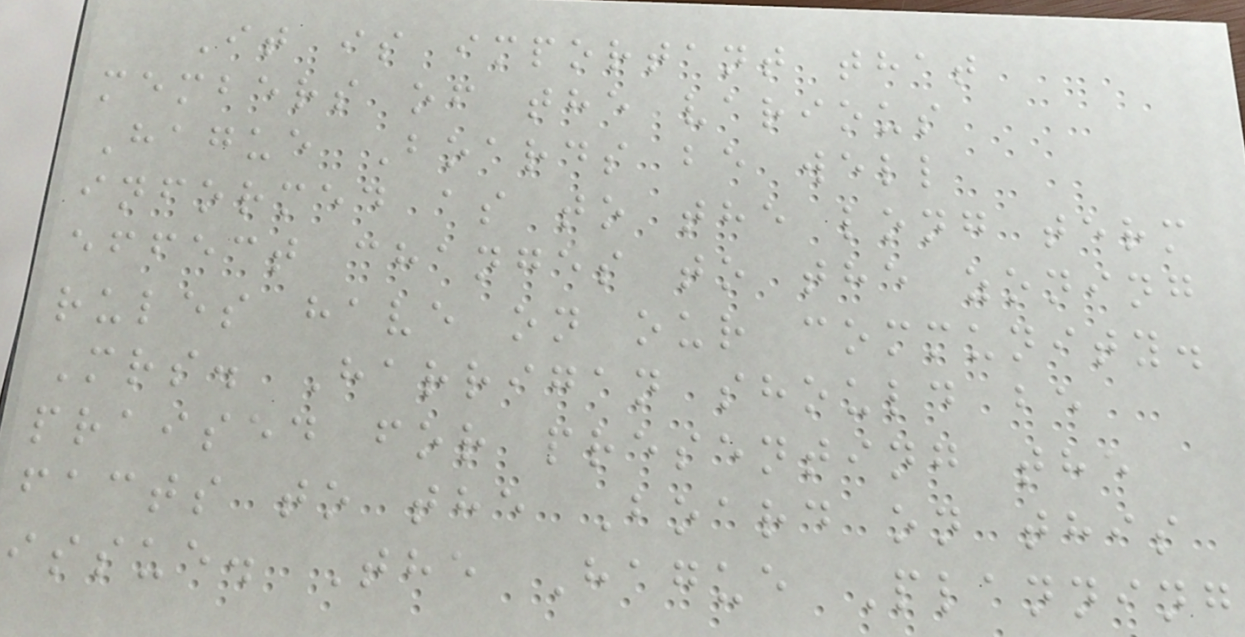It is important that
members of the various
Hague Boards be well
informed as to the long term
effect changes to the zoning
rules have on our community.
Mrs. Harrigan should be
praised for presenting the
facts to the Board on this
issue. The Hague Planning
